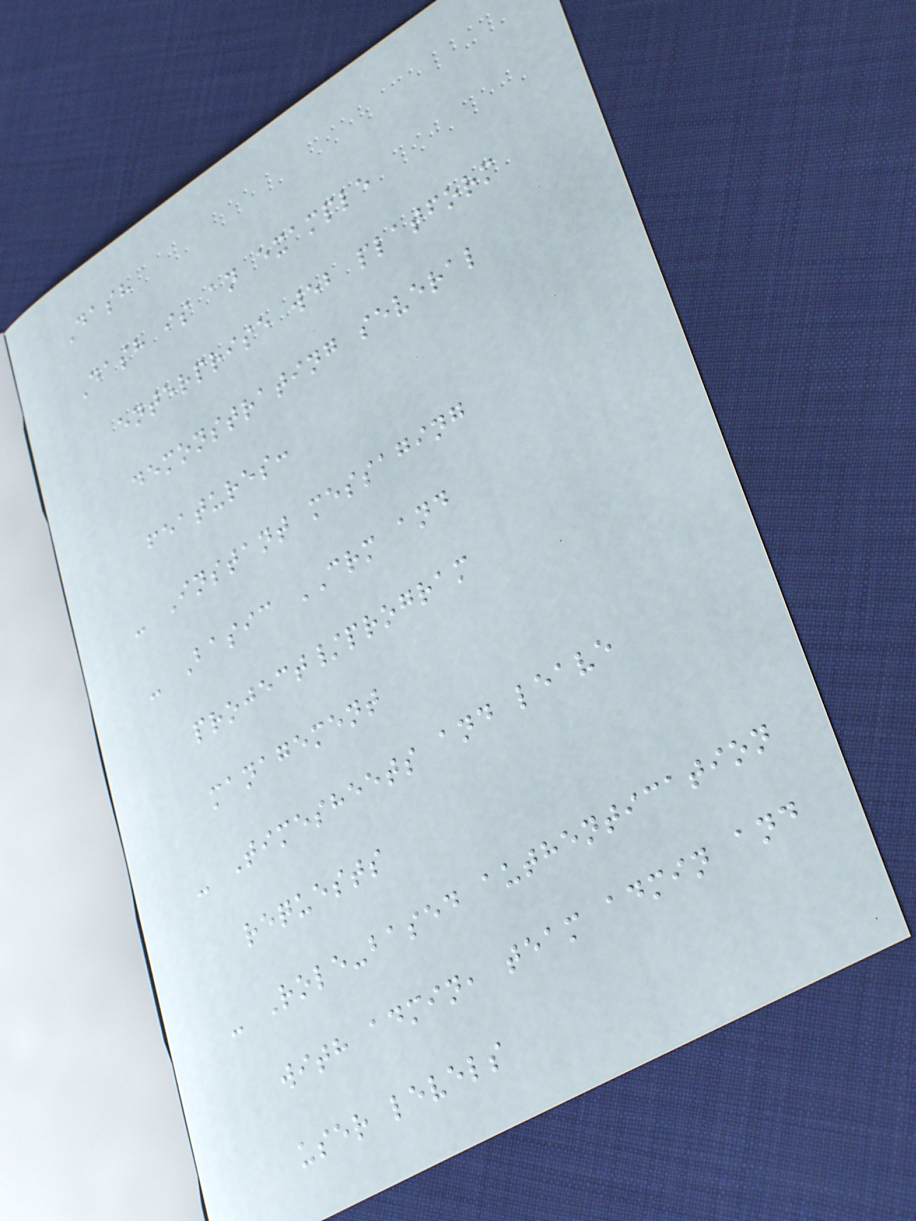Dash
Dash is an example
enterprise web platform
demonstrating several
features:
- Instant messaging
- Basic CRM and
project/program
management
- Timesheets and leave
requests
- Role-based authentication
with admin, team admin and
user levels
